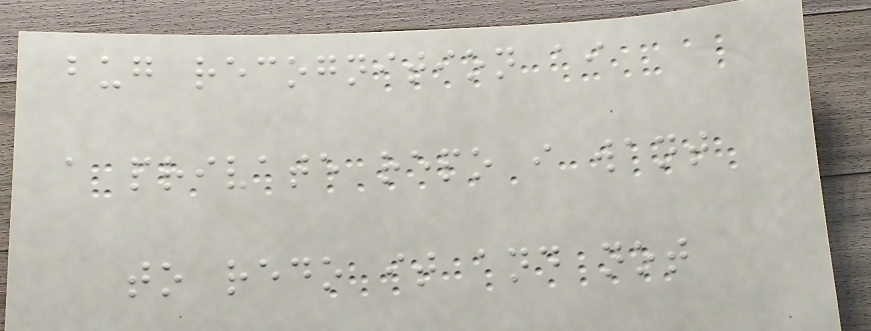bug recognition ai
a private repo i want
to redo it and not
